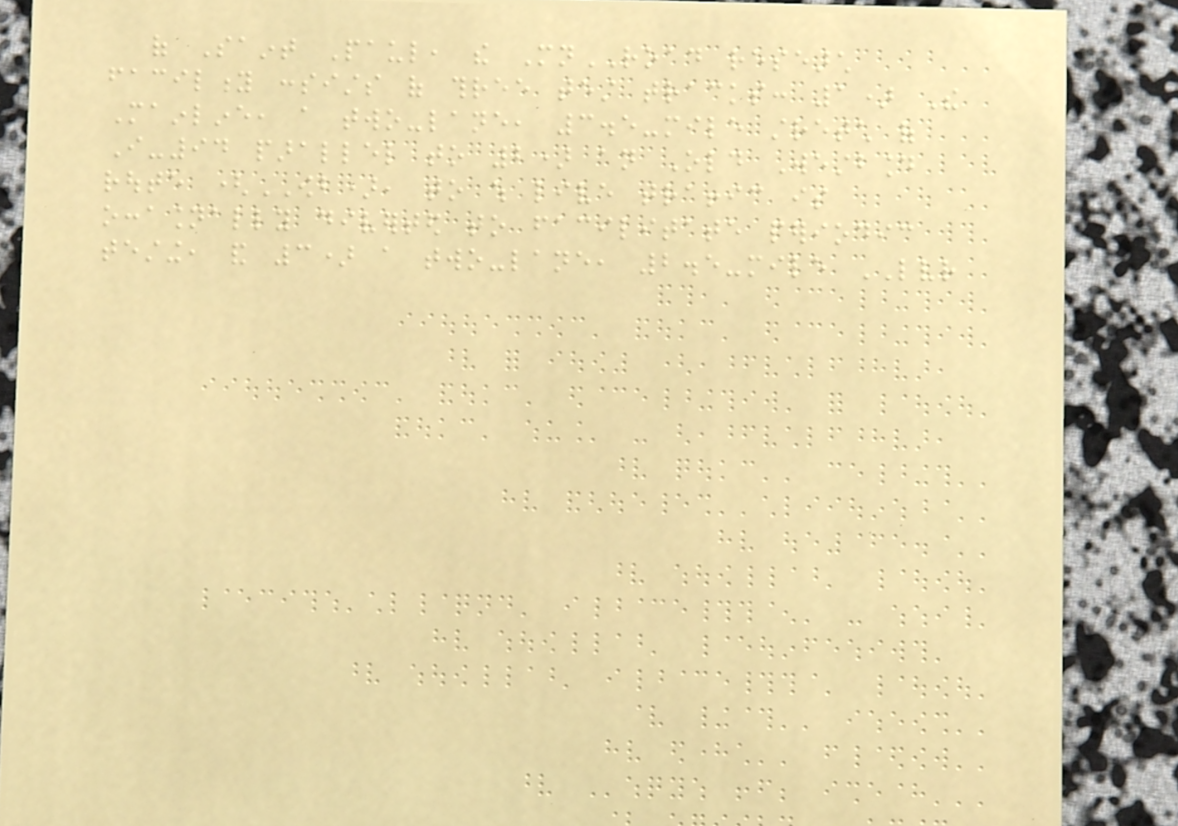of Saint Paul, the MnROAD research
facility consists of three test tracks: 1) The
Mainline, a two-lane, 3.5-mile stretch of
I-94 parallel to 2) an Old Westbound
route (OWB), to which live traffic is
occasionally diverted to facilitate periodic
testing, and 3) a two-lane, 2.5-mile LVR
